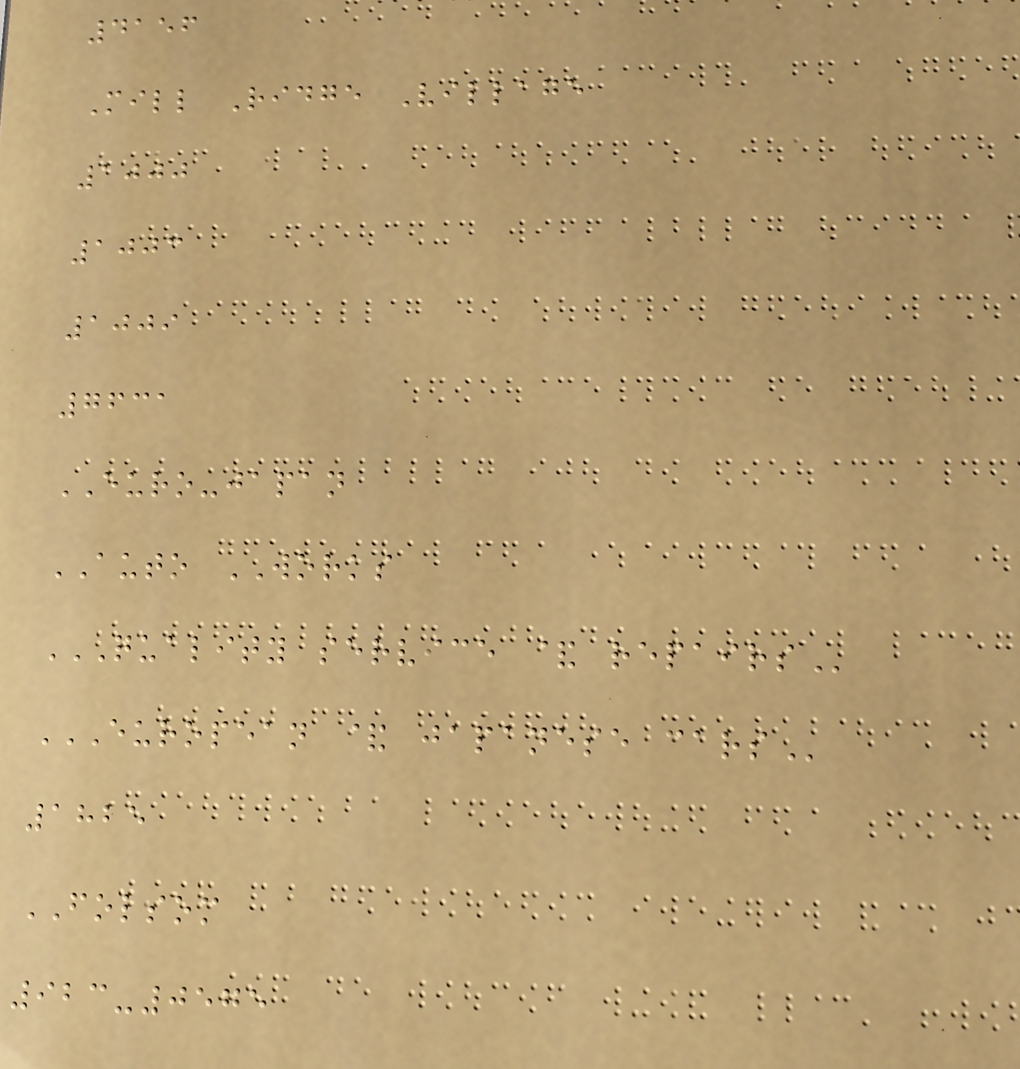4156
Mill Ridge Village
1000
1003
1009
7631
EURO-japan
AUTO WORKS
QUALITY SERVICE & REPAIRS
EUROPEAN & JAPANESE CARS
1825
FOLSOM
923-0575
